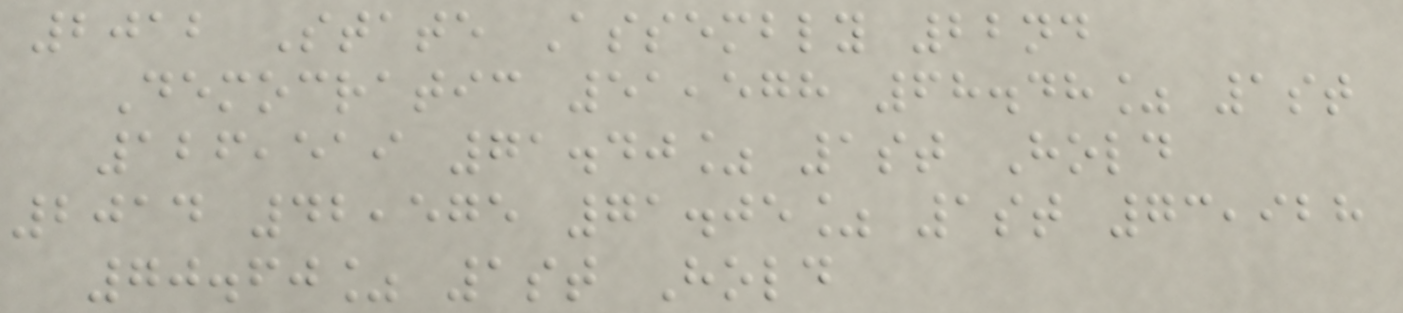2012 State Assembly 22nd
Democratic 51,578 68.48% 1st
126,519 71.40% 1st Hold
2014 42,575 71.05% 1st 73,928
70.60% 1st Hold
